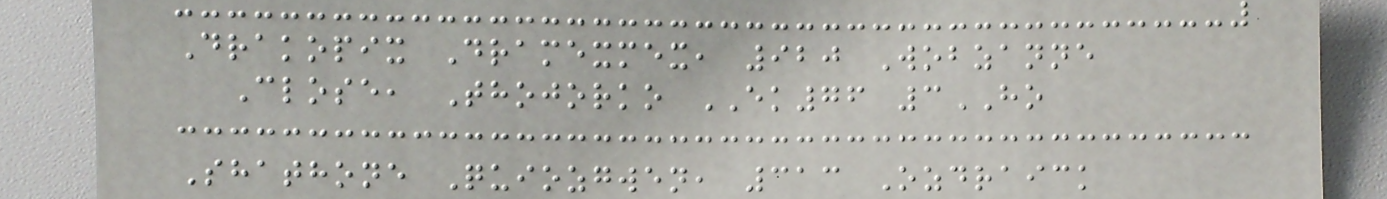Drakopix Dramexmex, 920 Wobzanne
Close, Thojorko EK76 3HO
Shathone Quiozgwen, 313 Ozdraick
